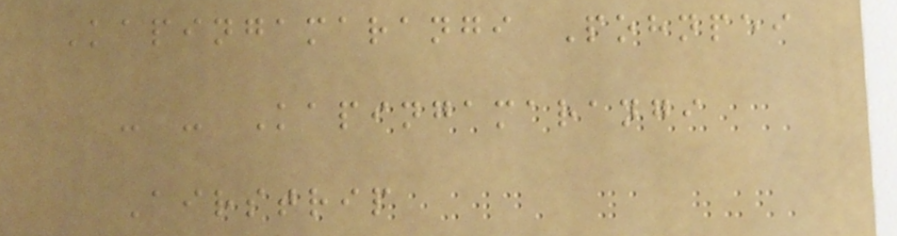Kapingamarangi Pohnpei
- - Kapingamarangi
Airstrip
